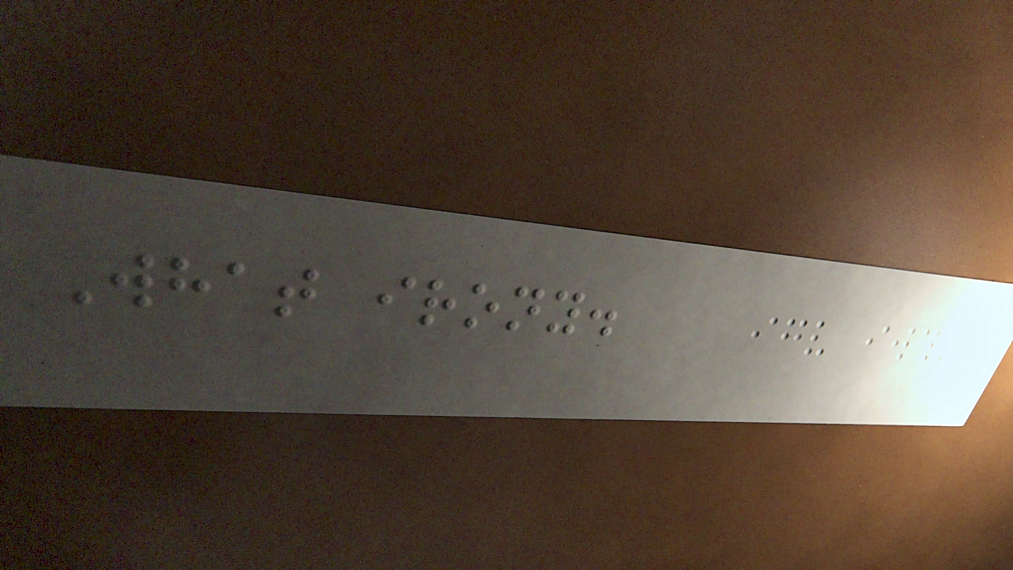What irony.
